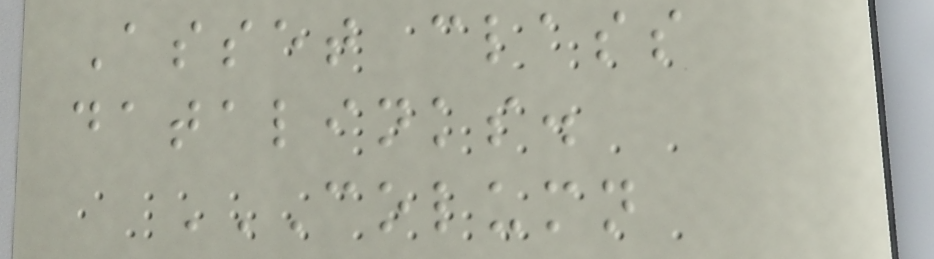Asset class
datalinks.
COLUMN
